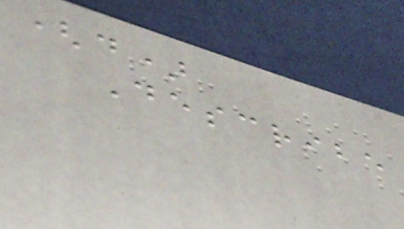(d)
Describe
